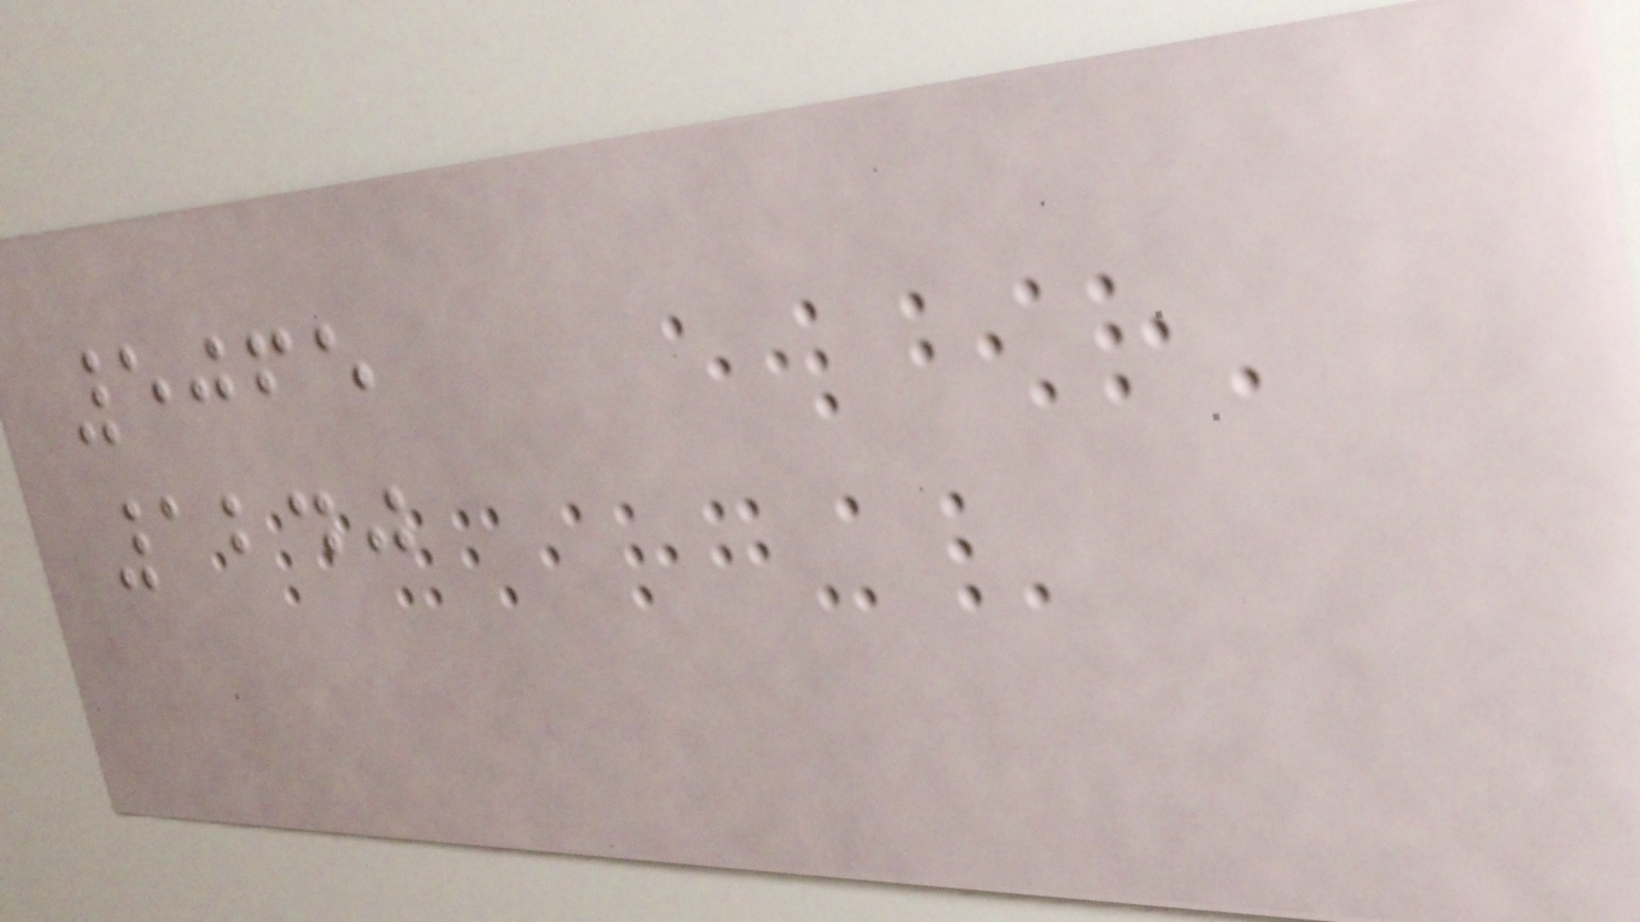5065
1240
